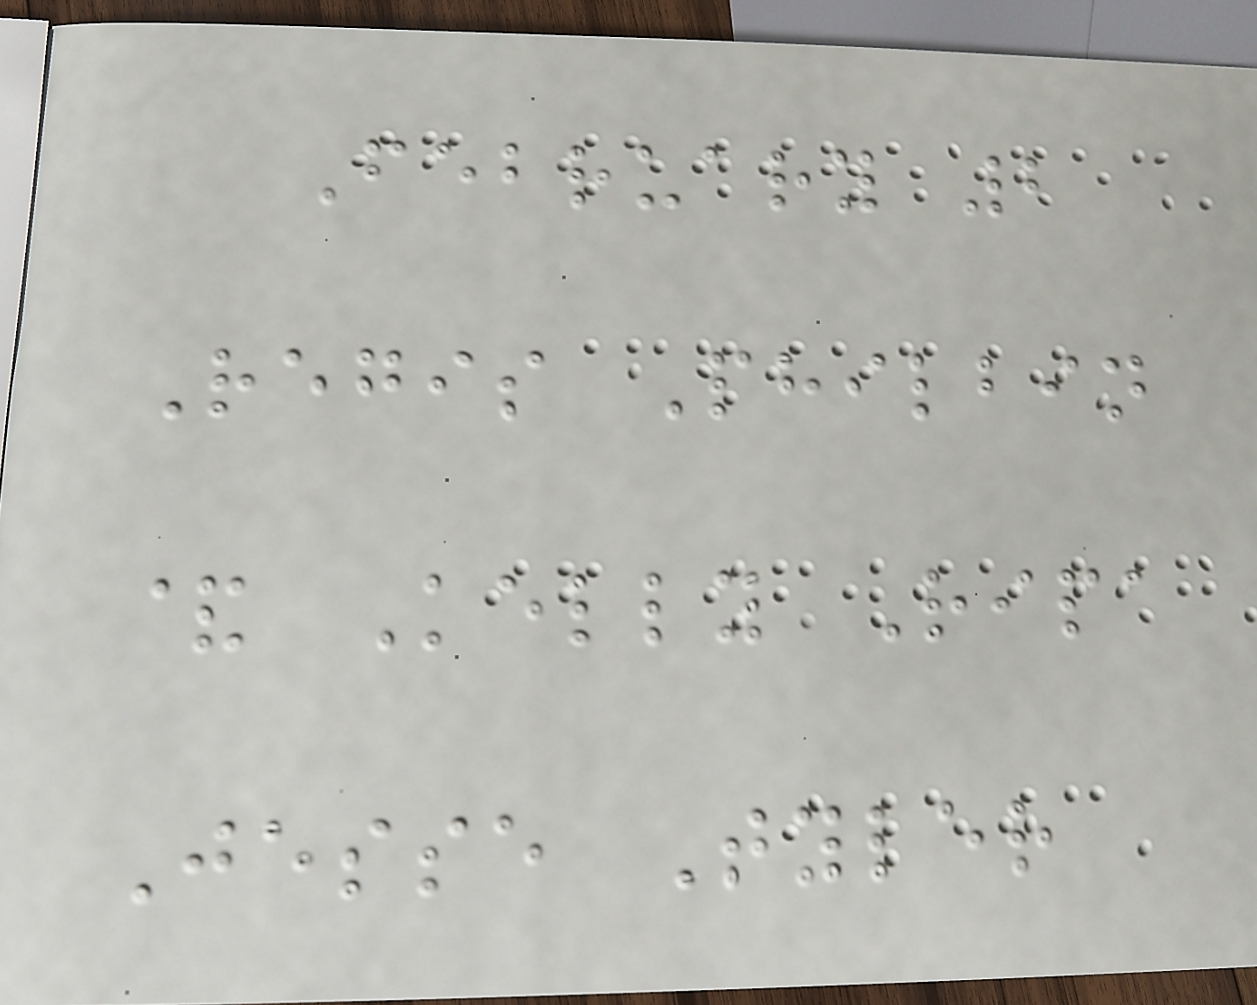February 2
Regis Philbin
& Kelly Ripa
Jesse Tyler
